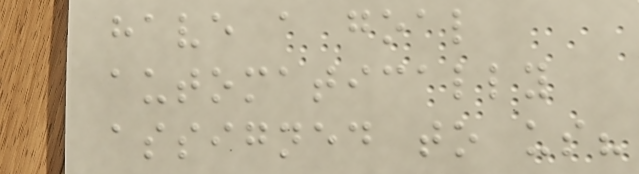have a goal
automatically
assigned to us?
